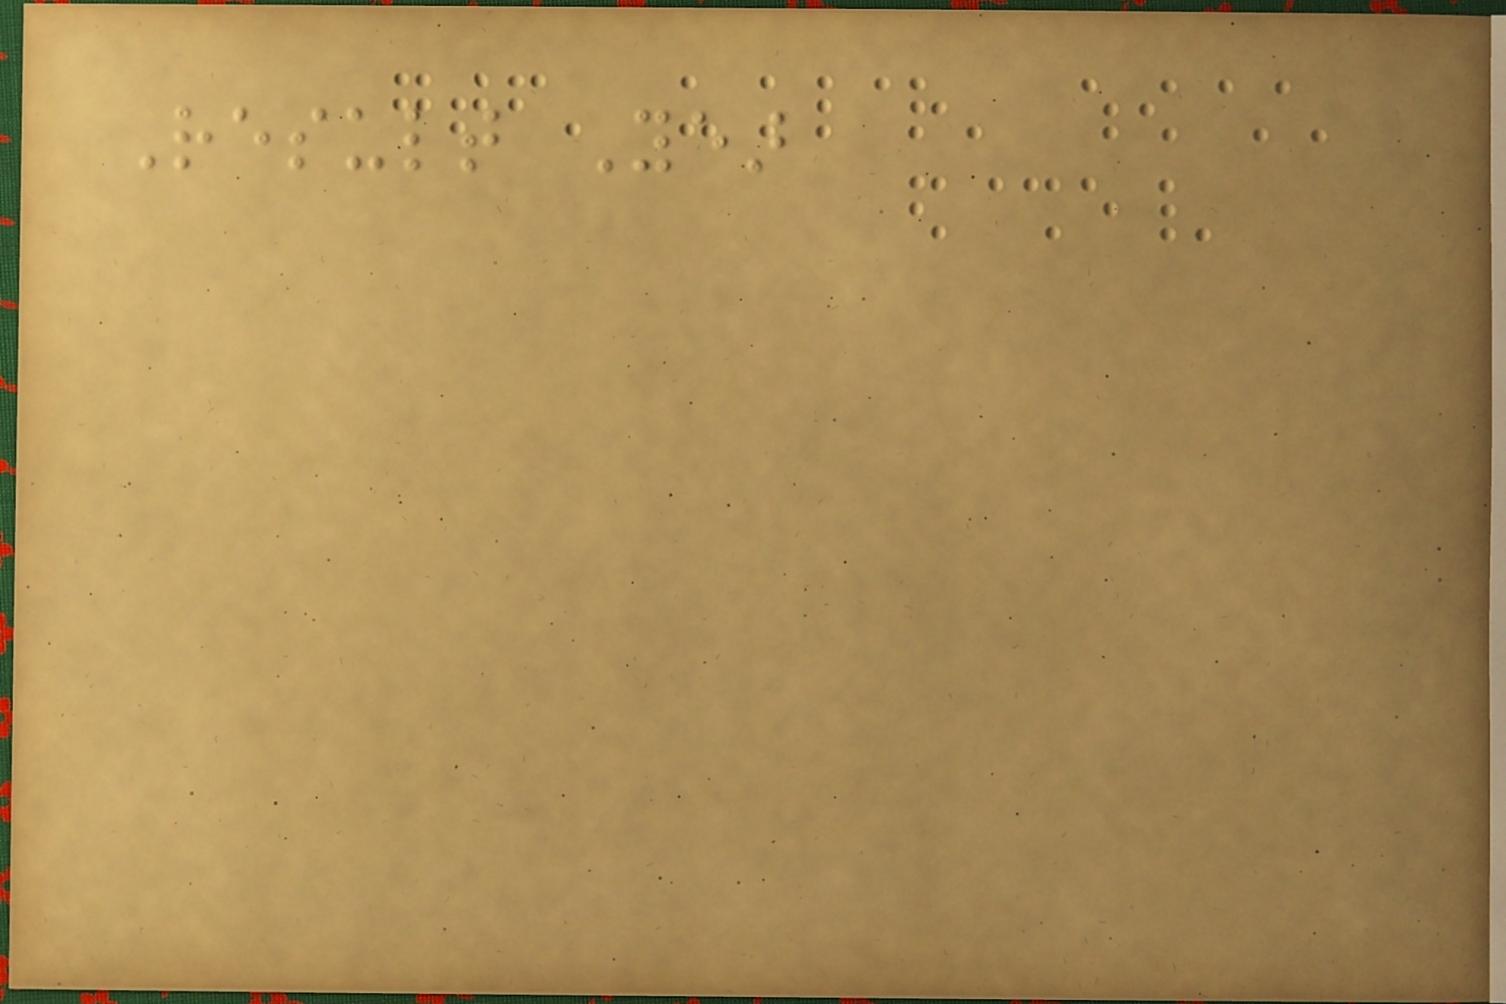Result Year
